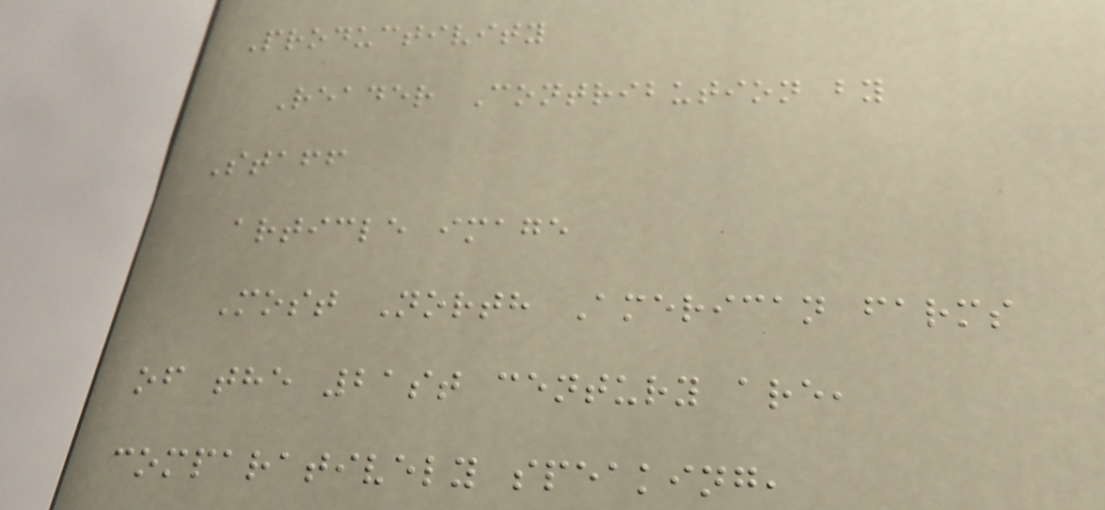Productivity
Reader Contribution by
Staff
article image
Most North American farms
of the 21st century are,
comparatively speaking,
